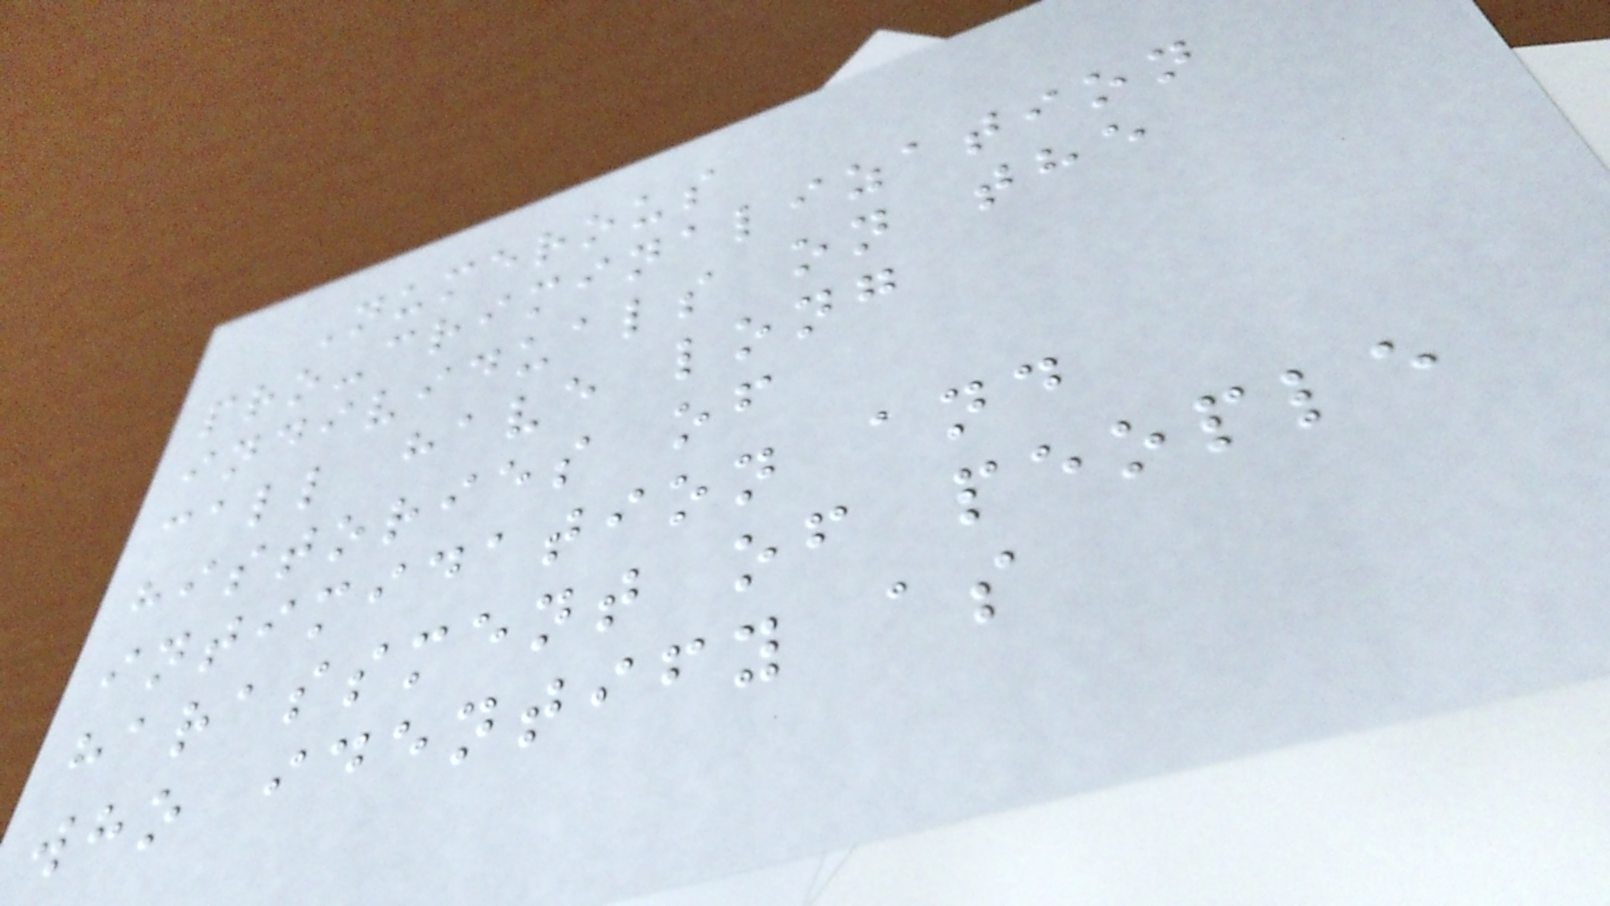Numerous
pro-criminalization
individuals on the
call have long
histories of
intimidation and
harassment of people
who identify as
